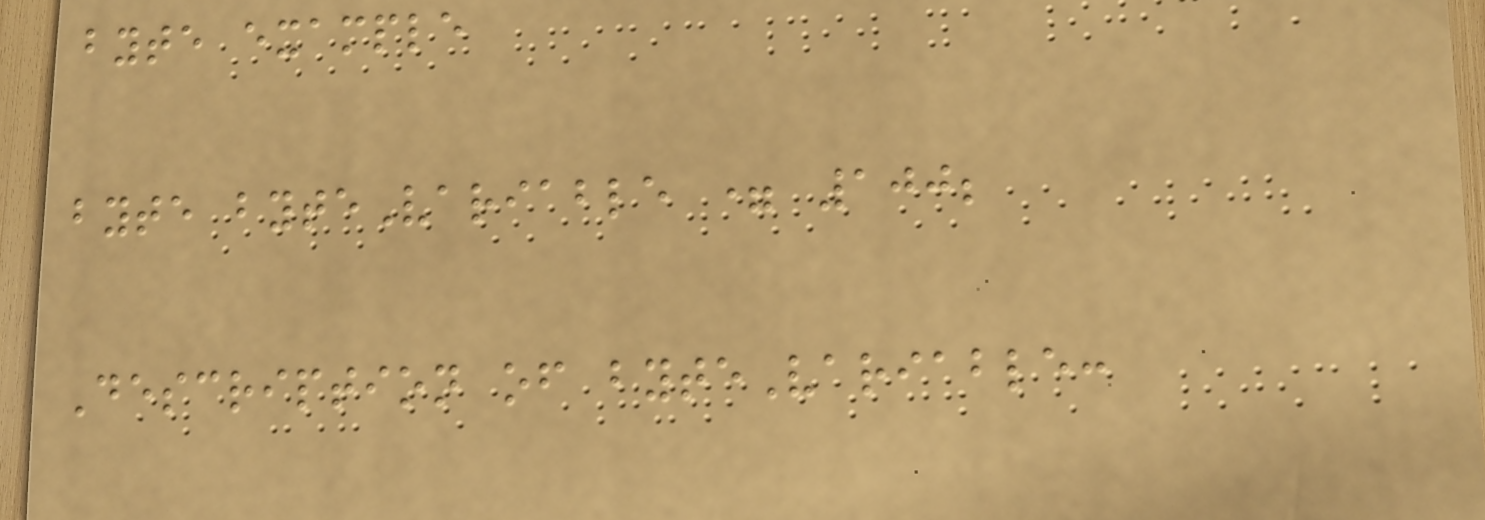byte example
byte byteVariable = 100;
Description of byteVariable:
